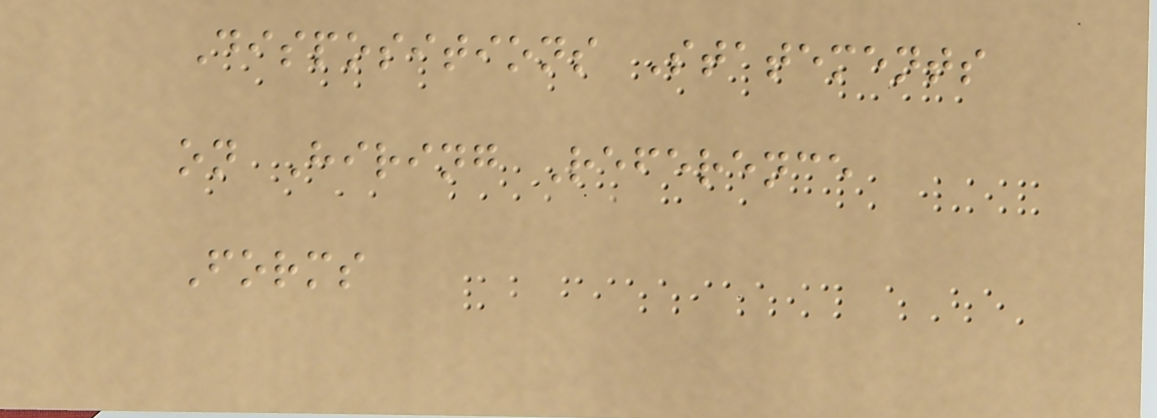Dispositions Statements
on Hiring Reference
Forms
